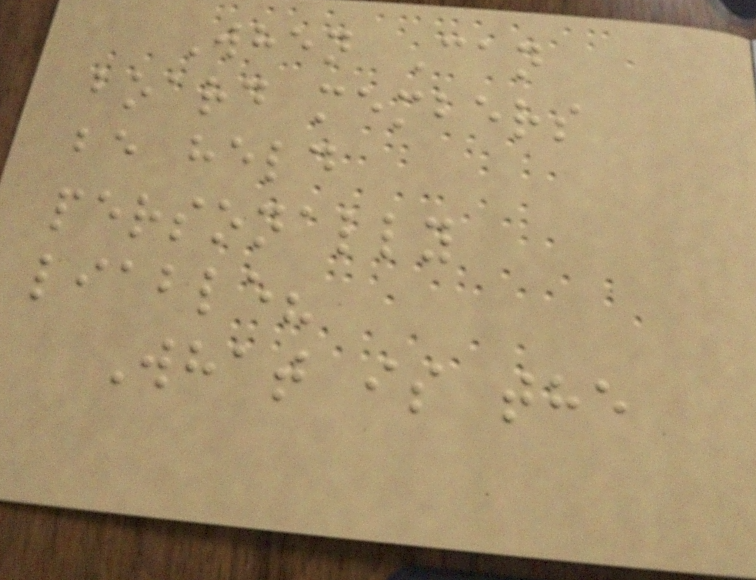When Can
board members
be held
personally
liable?
What is the
